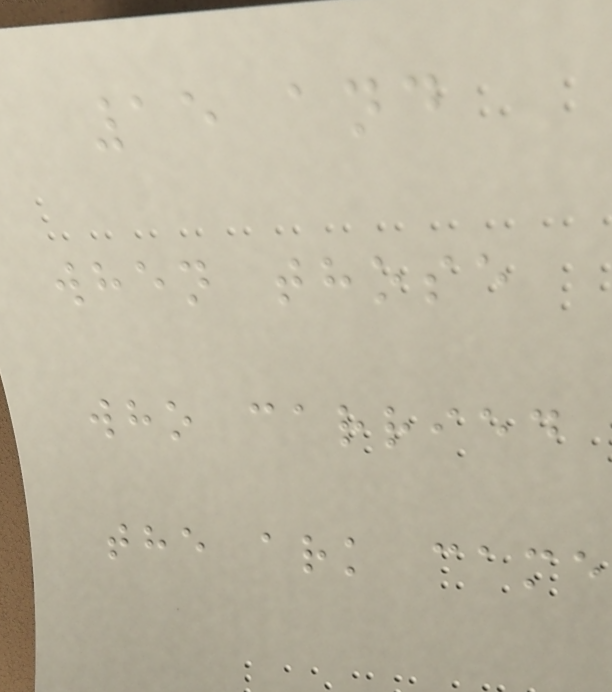15 and
when those
who carried
the ark came
